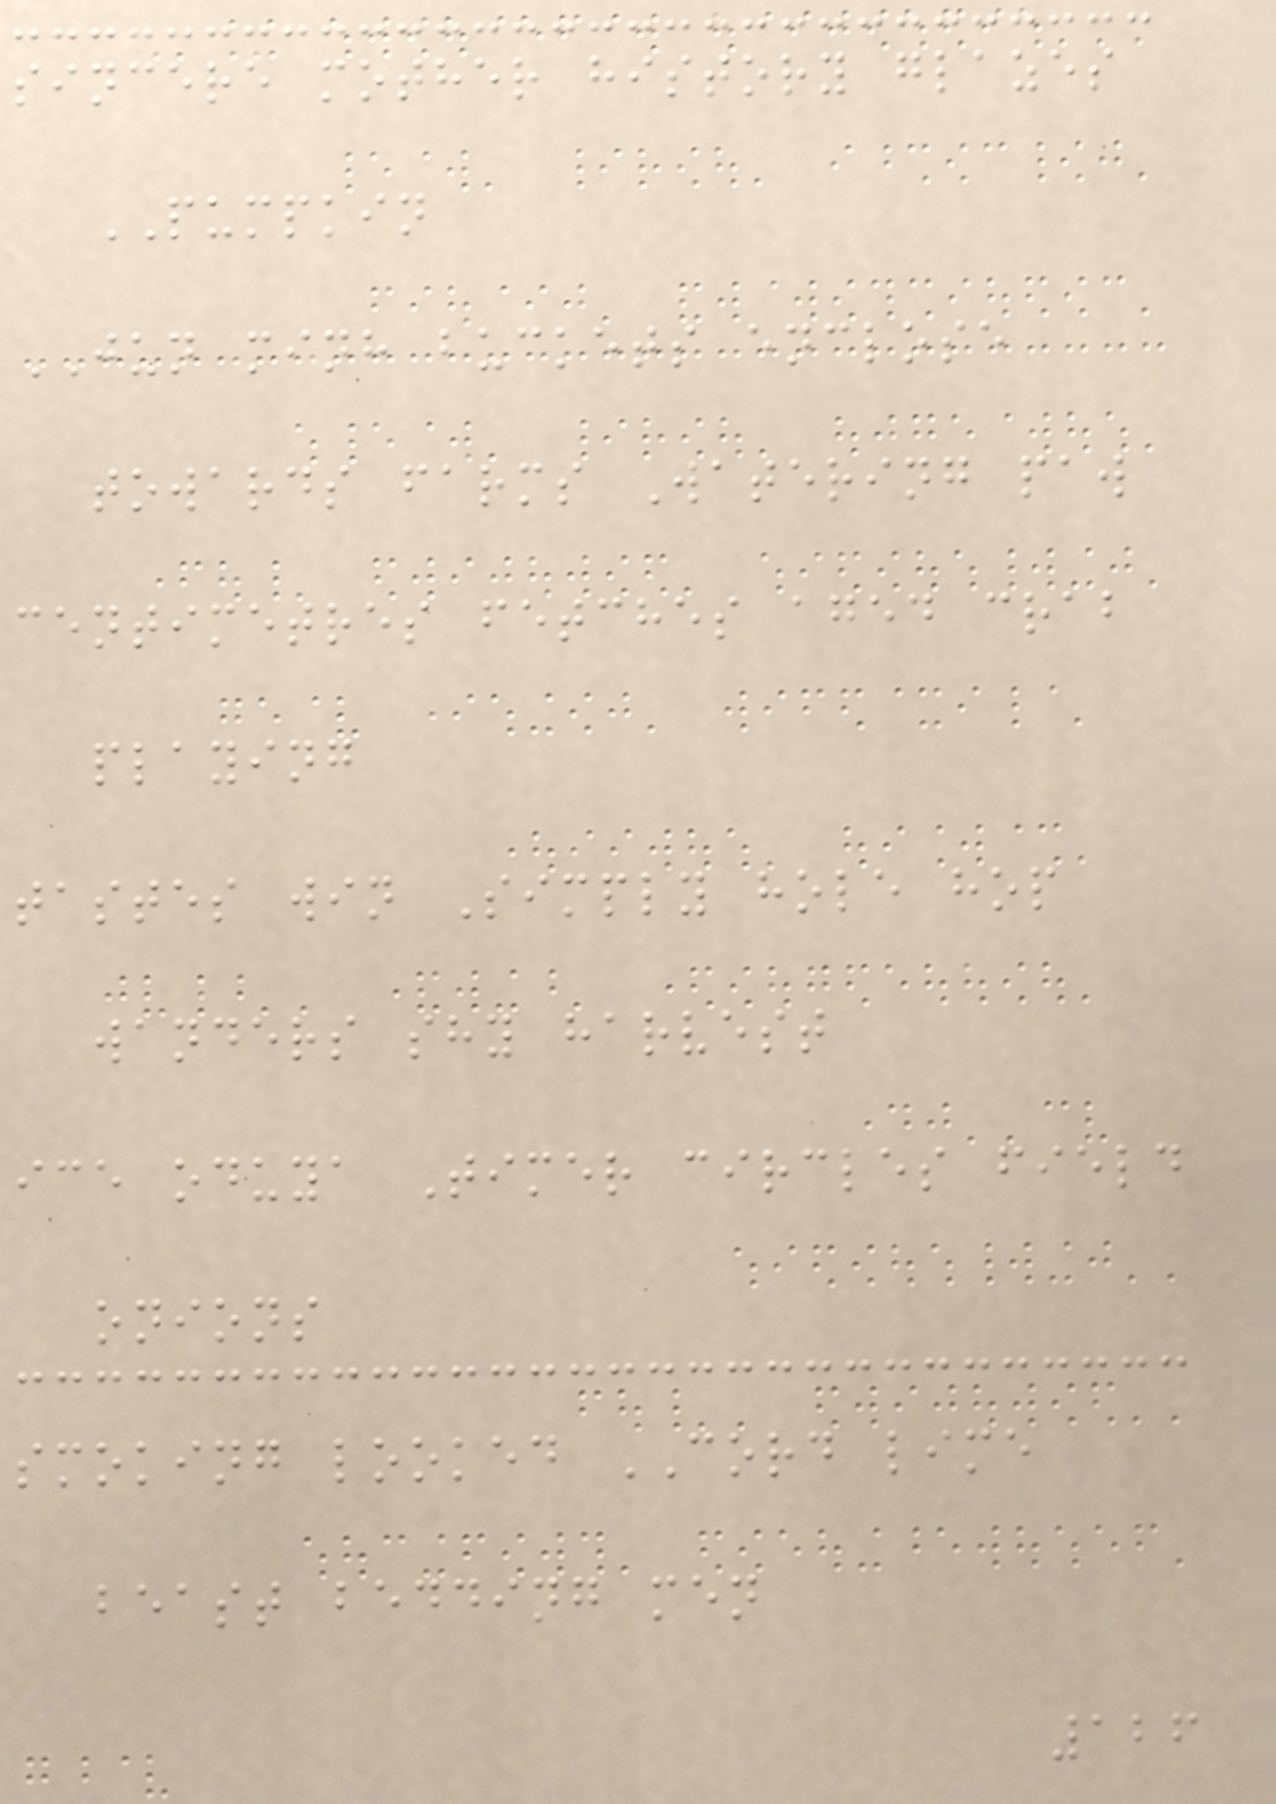sincere mother history glazes
PUMPKIN
JUN minh buckets enclose
towards farms Watering paw
centimetres fetches aged crab
playing
tastes win Simply hole hop
wanders shy harvest
ice oduya Timer circles field
onions
smoking looked CORD lime
beast bedding men
126
